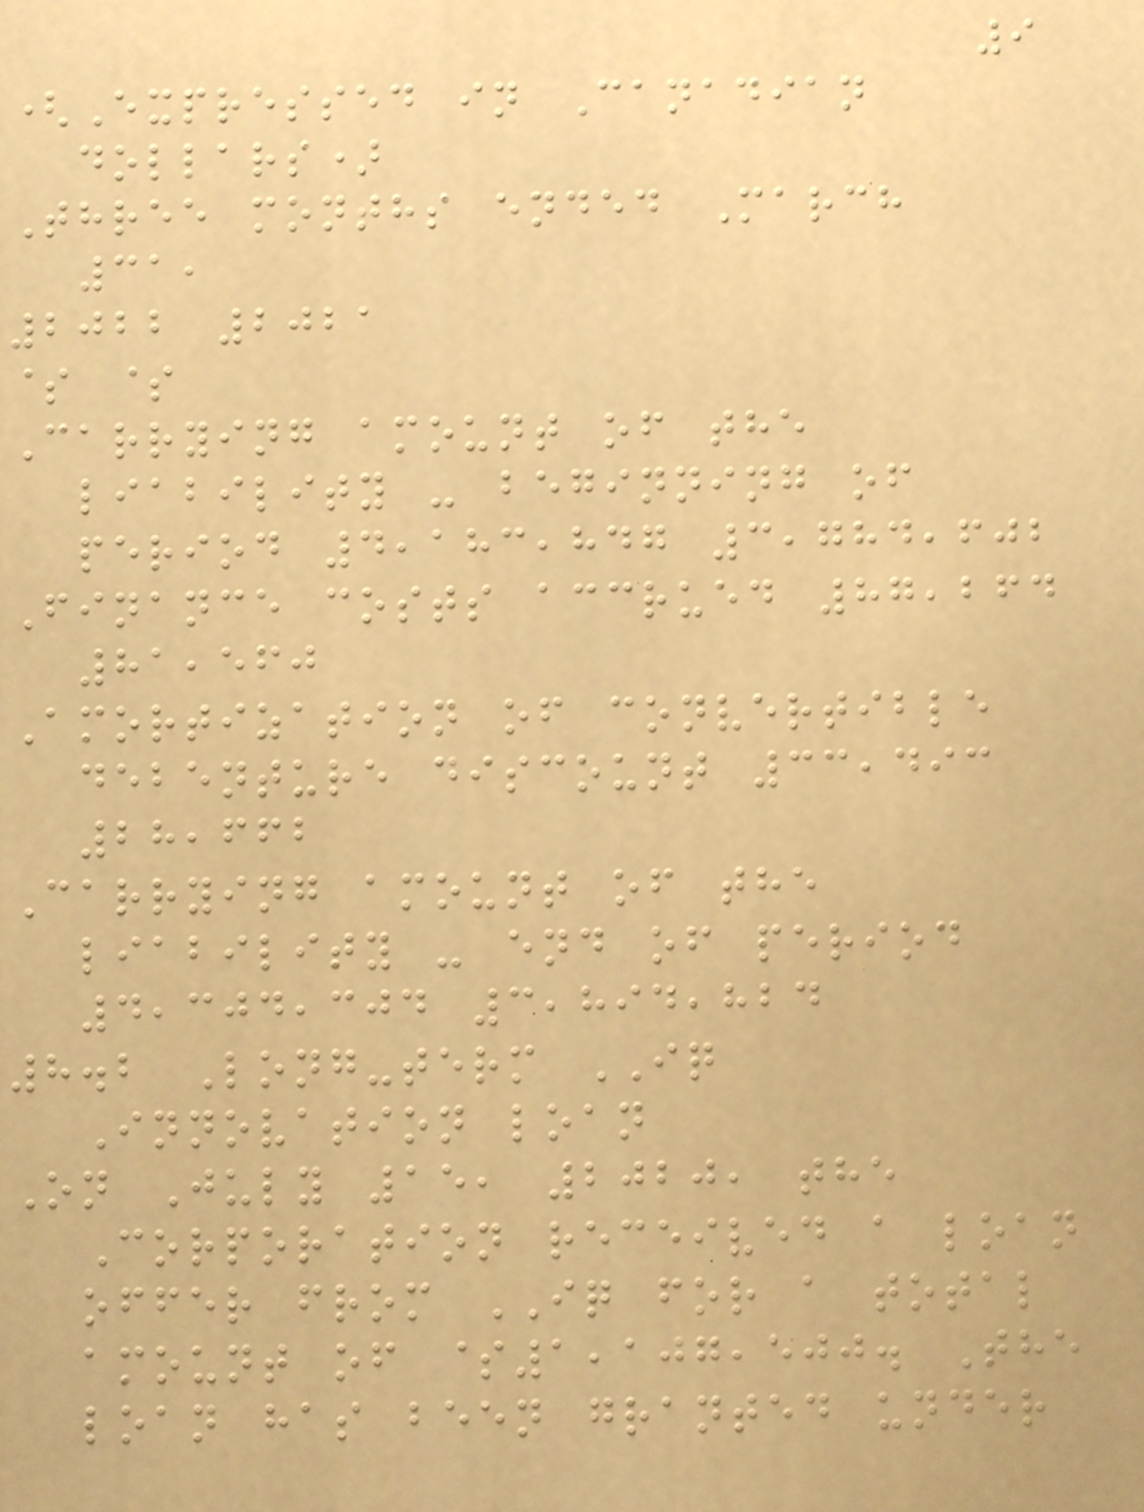9
(Expressed in Canadian
dollars)
Three months ended March
31,
2022 2021
$ $
Carrying amount of the
liability - beginning of
period 4,183,847 3,784,602
Finance costs accrued 87,264
81,560
Amortization of convertible
debenture discount 33,493
28,662
Carrying amount of the
liability - end of period
4,304,304 3,894,824
8.2 Long-term IQ
Innovation loan
On July 15, 2020, the
Corporation received a loan
offer from IQ for a total
amount of $1,107,500. The
loan has been granted under
